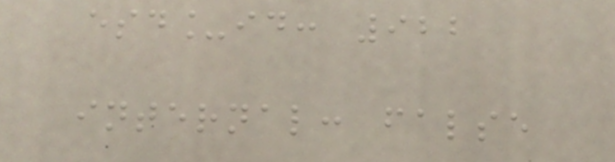esd_id: 922
internal: false
